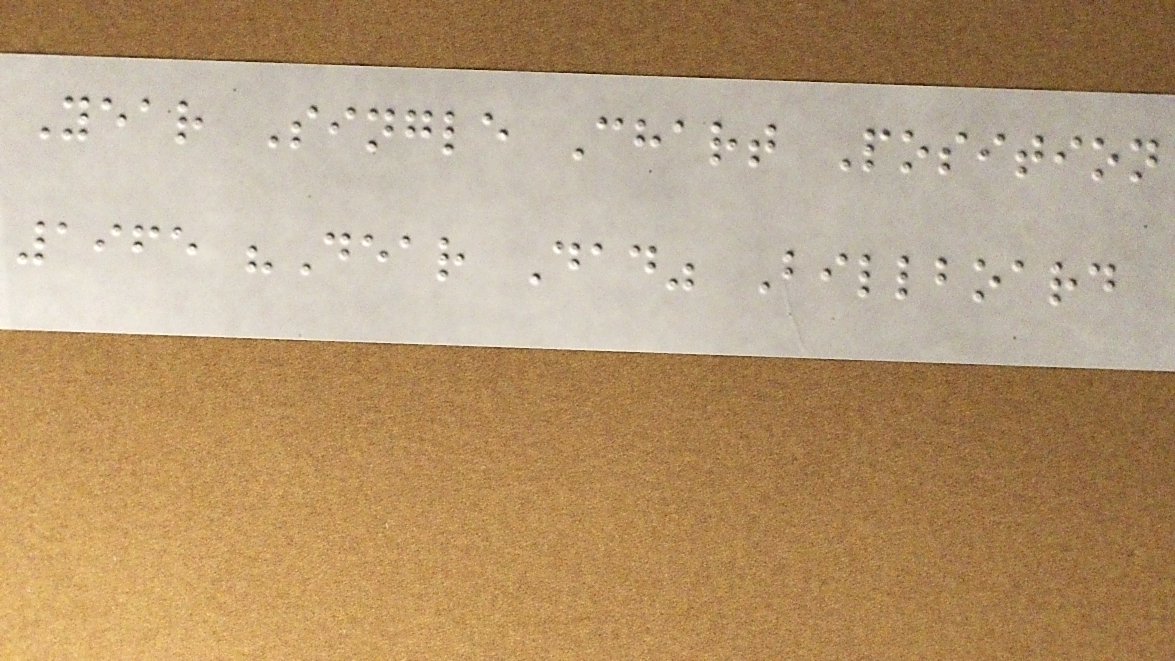Year Single Chart Position
1965 "Dear Dad" Billboard
